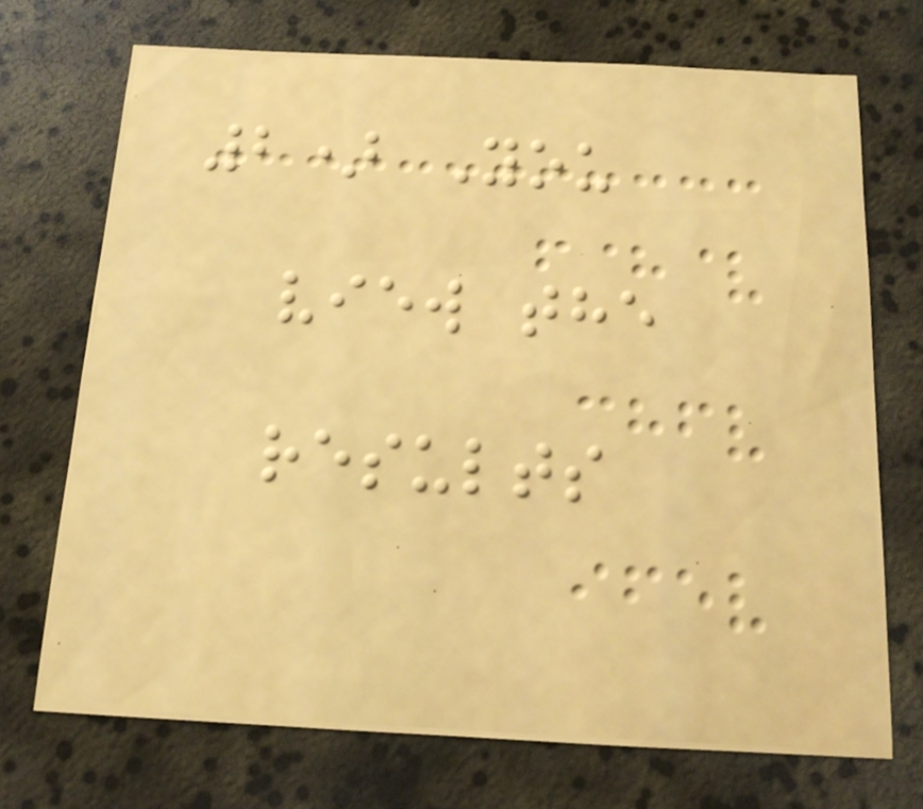2) You
view the
results
